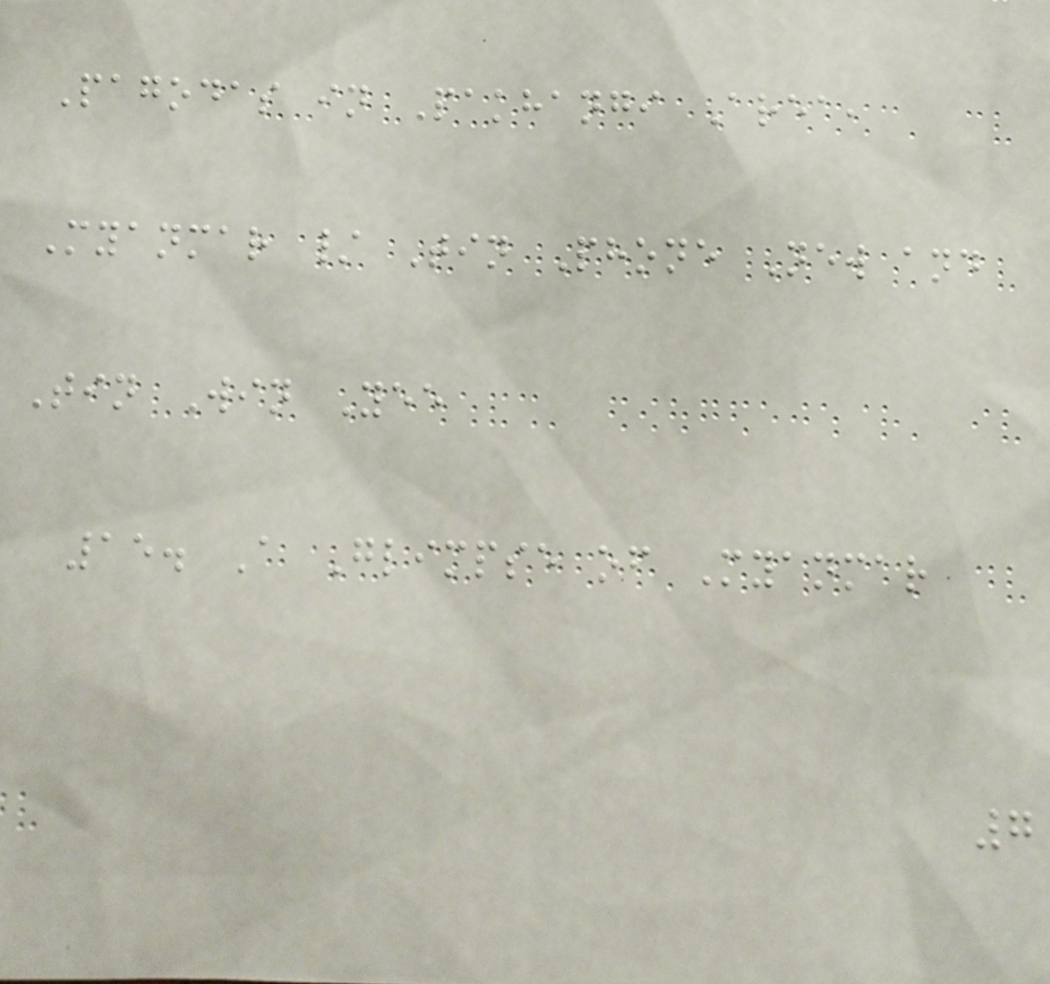Pagodas in Pakhangi Area,
Myanmar / Tin Phone New and
Tin Win Yee
15. A Glimpse of Myanmar
7
